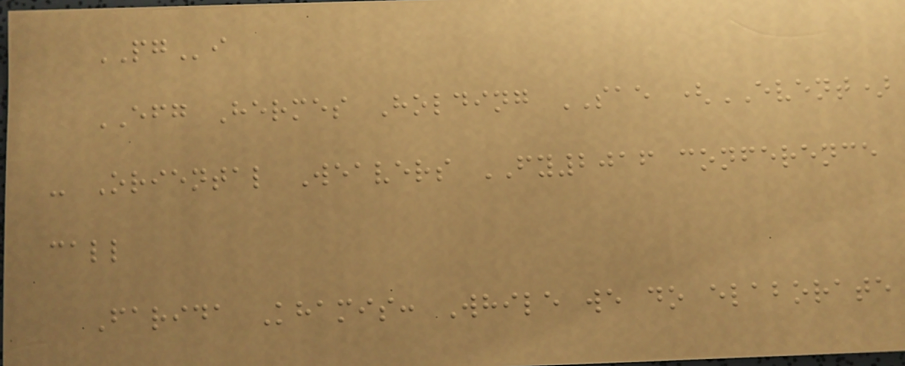PGi
EFG Hermes Holding SAE (EVENT)
- Oriental Weavers FY2016 conference
call
Farida Khamis: While we do elaborate
